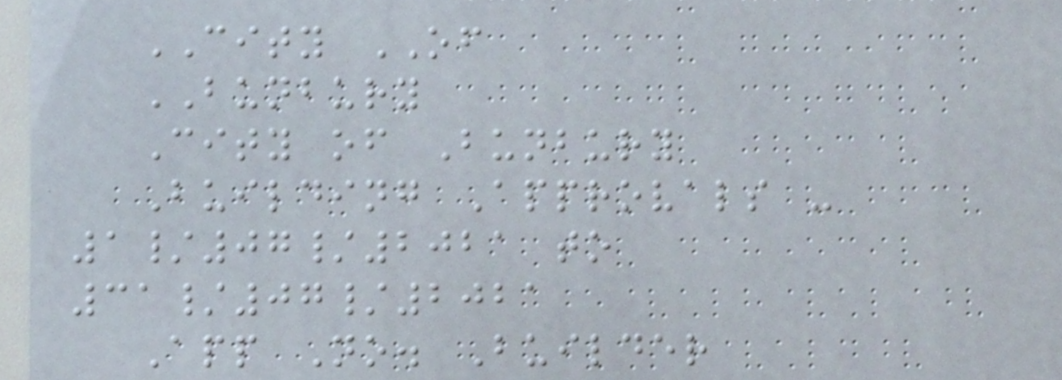CITY OF
BUNBURY
City of Bunbury
Building Approvals -
1/07/2021 to
31/07/2021
App No. Builder
